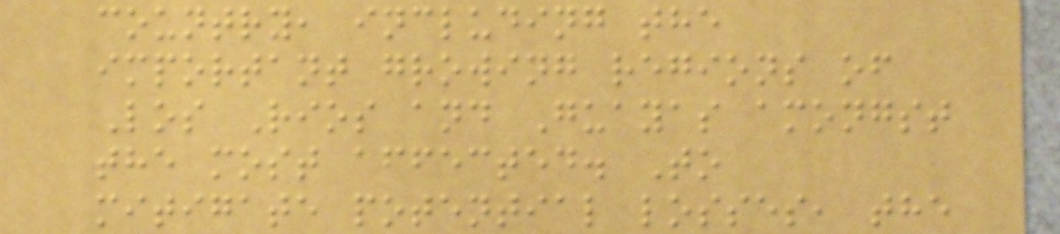country, including the
important growing regions of
Los Rios and Guayas amongst
the most affected. To
mitigate potential losses, the
